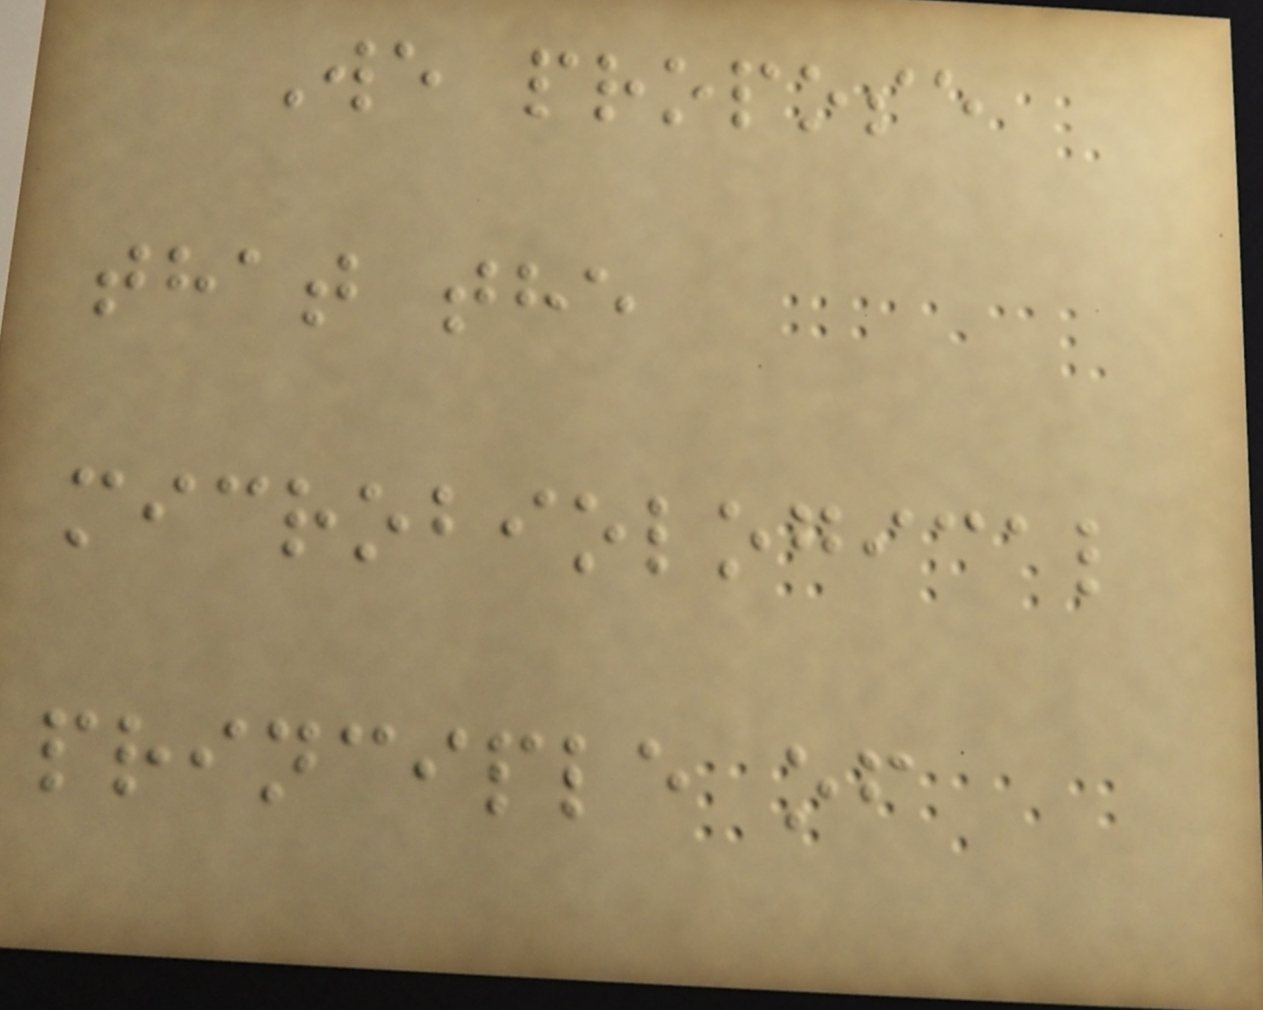We propose
that the
microbiological
principle of
